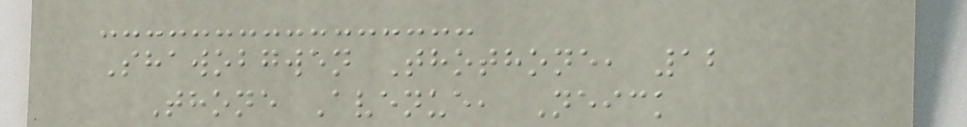Shawobgwen Thothone, 12
Thone Avenue, Neick
